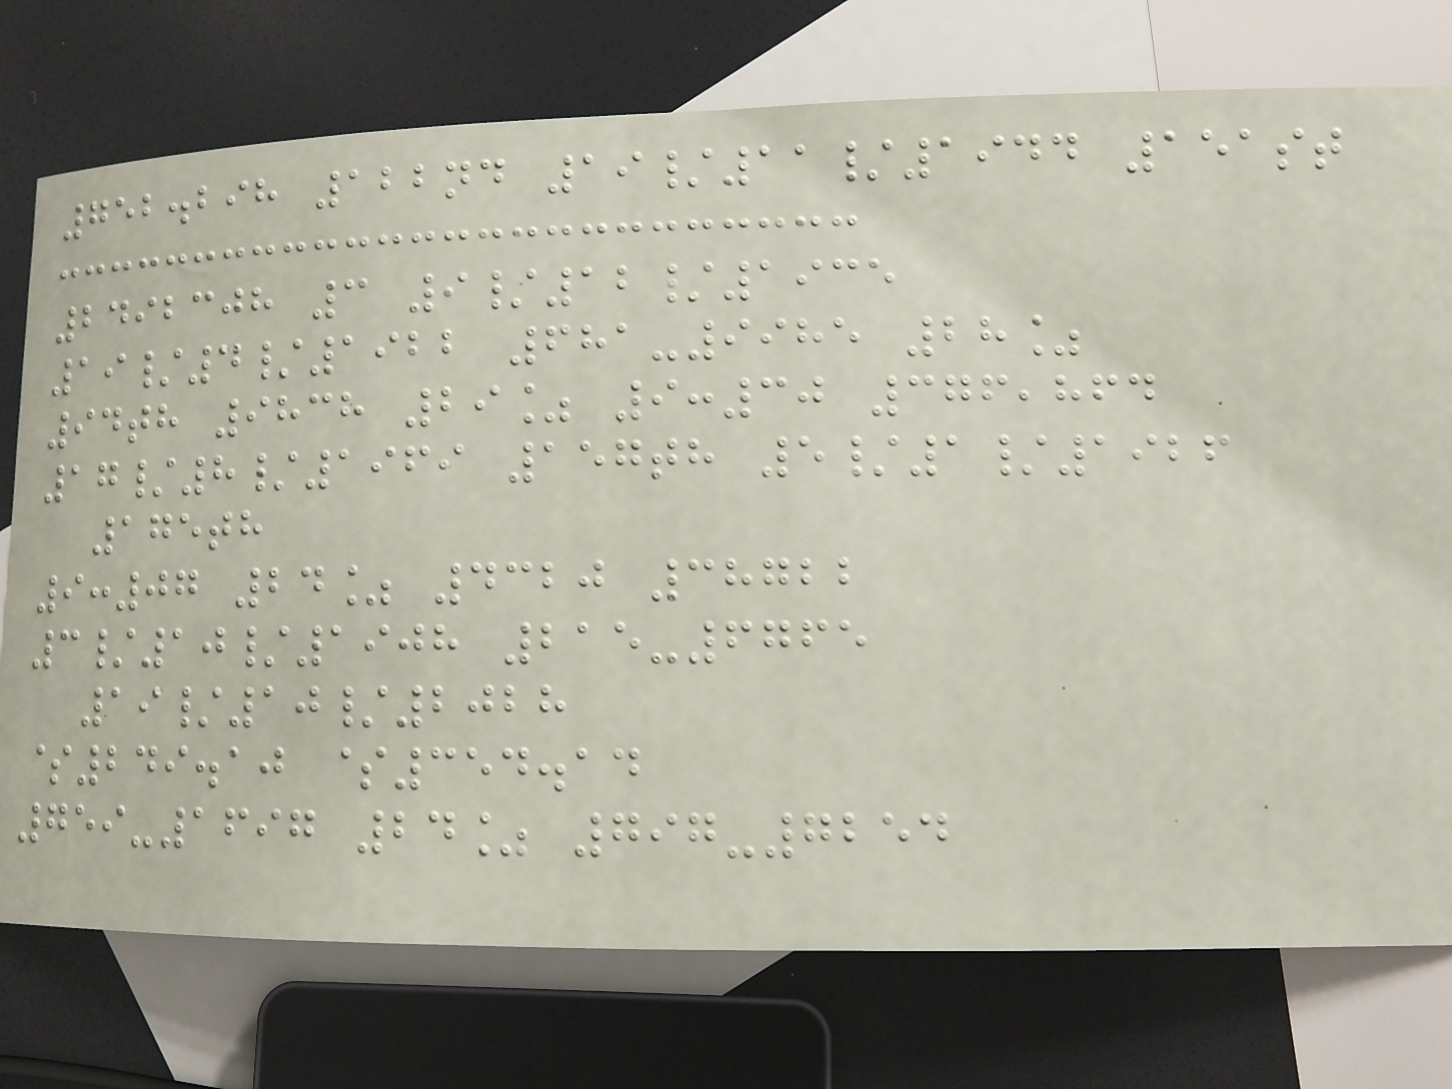752.298 122nd 19/11/1944 151st
2492308 3 9/12/1935
19/4/1922 681-9985 28%
94th 9838 29% 9:30 376,864
17/8/1969 157th 5/1/1926
175th
9:07 24% 4320 38722
3/10/1908 215-6765
19/10/2028
$249.10 $354.14
759-1697 24% 797-7254
